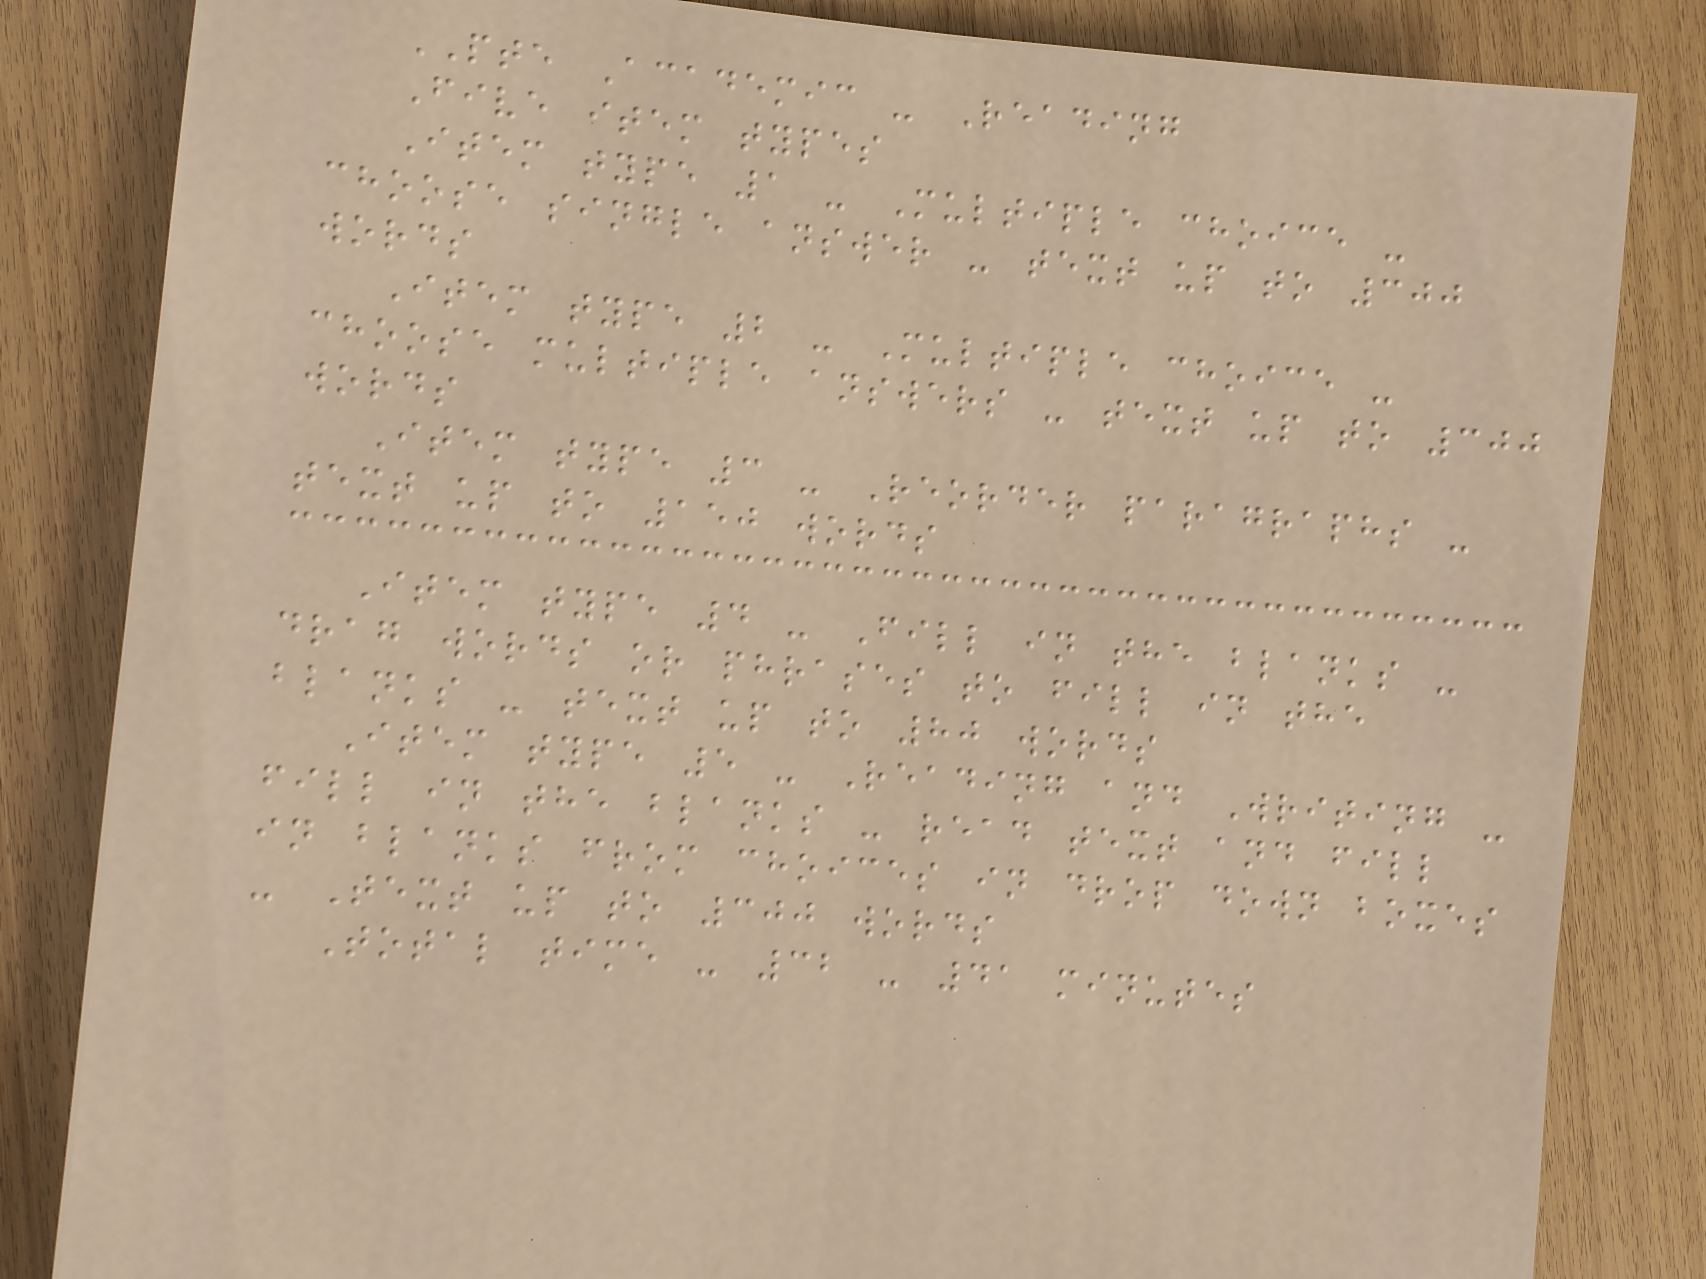PTE Academic - Reading
Five item types
Item type 1 - Multiple choice -
choose single answer - text up to 300
words
Item type 2 - Multiple choice -
choose multiple answers - text up to 300
words
Item type 3 - Reorder paragraphs -
text up to 150 words
Item type 4 - Fill in the blanks -
drag words or phrases to fill in the
blanks - text up to 80 words
Item type 5 - Reading and Writing -
fill in the blanks - read text and fill
in blanks from choices in drop down boxes
- Text up to 300 words
Total time - 32 - 41 minutes
